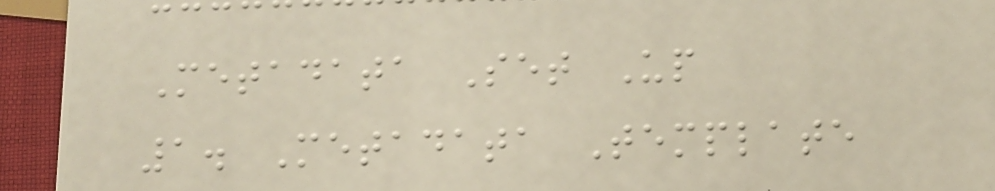Metadata Set Up
1. Metadata Template
